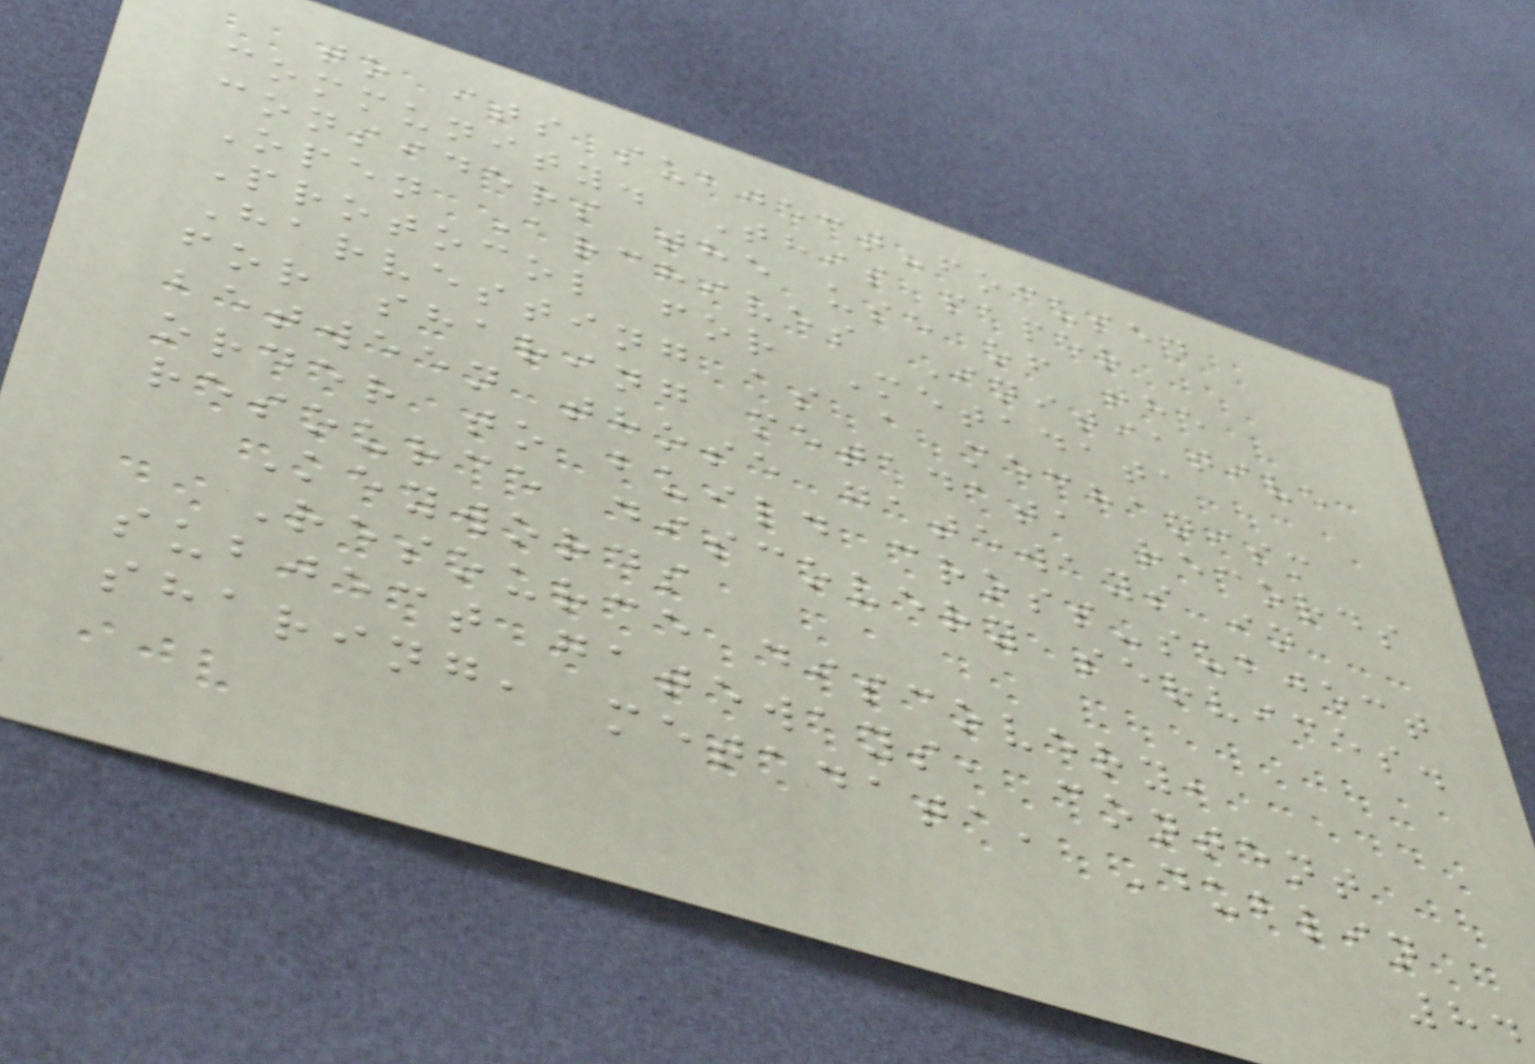to its subject-focused
community. This paper
considers the use of the
Open Archives Initiative
Protocol for Metadata
Harvesting as a mechanism
for sharing metadata records
between those gateways in
order to build cross-subject
resource discovery services.
Keywords
Resource discovery,
subject gateways, content
sharing, metadata, Dublin
84
